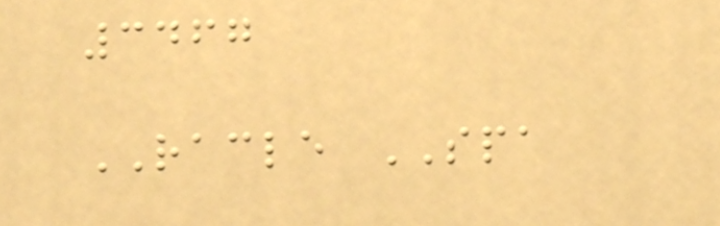3467
RACLE SPA
